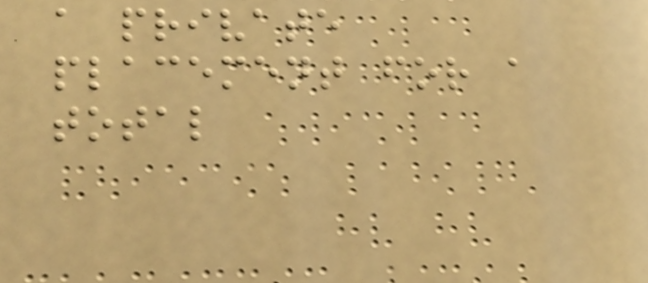a private
placement for a
total
